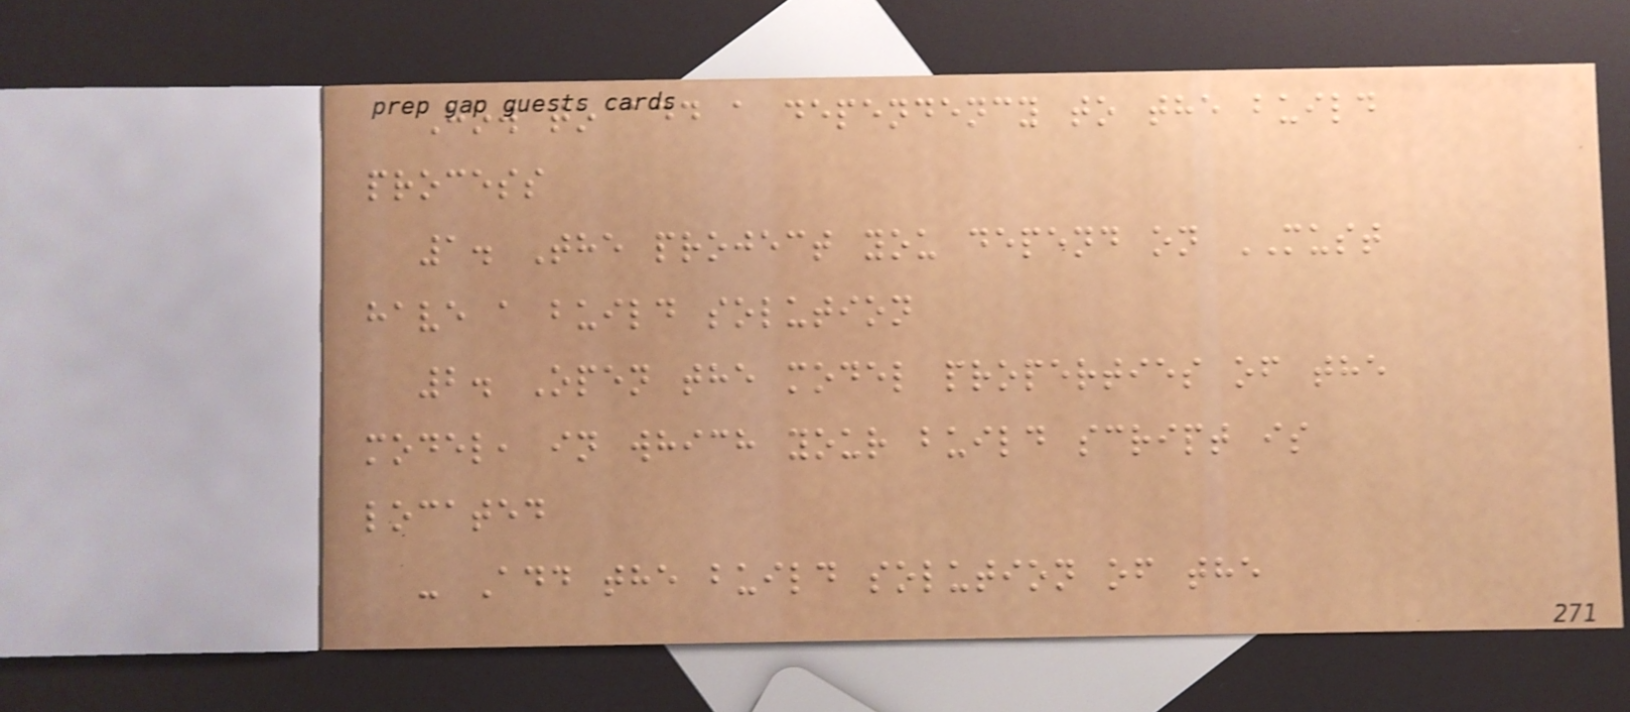How to add a dependency to the build
process
1. The project you depend on MUST
have a build solution
2. Open the model properties of the
model, in which your build script is
located
- Add the build solution of the
